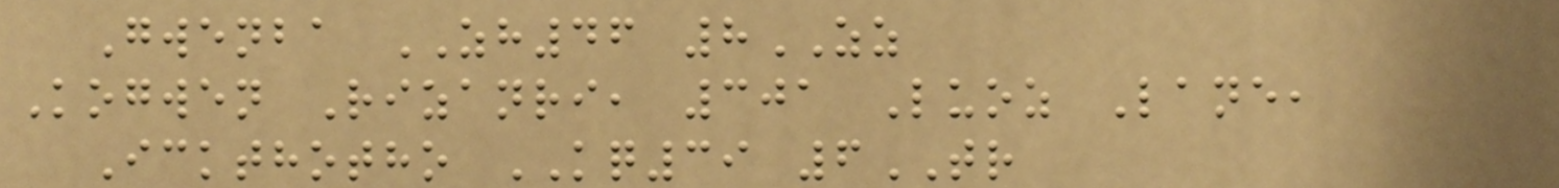Gwenba ZH46 8ZZ
Kogwen Rizanri, 301 Luoz Lane,
Ickthotho KQ39 6TR
